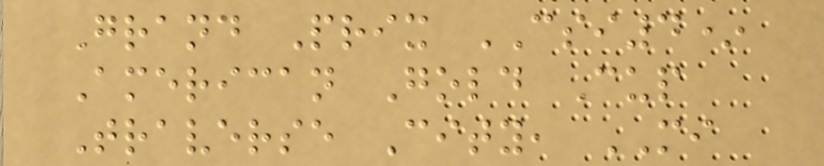Grand Prix CSI4*
American Gold Cup
Traverse City, MI
